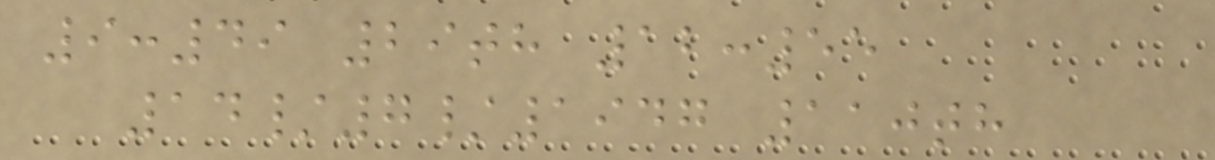9:49 29th 12:55
14/7/1947 110th
